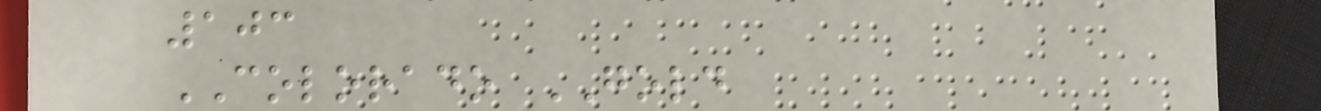103
COLORADO GOLD
